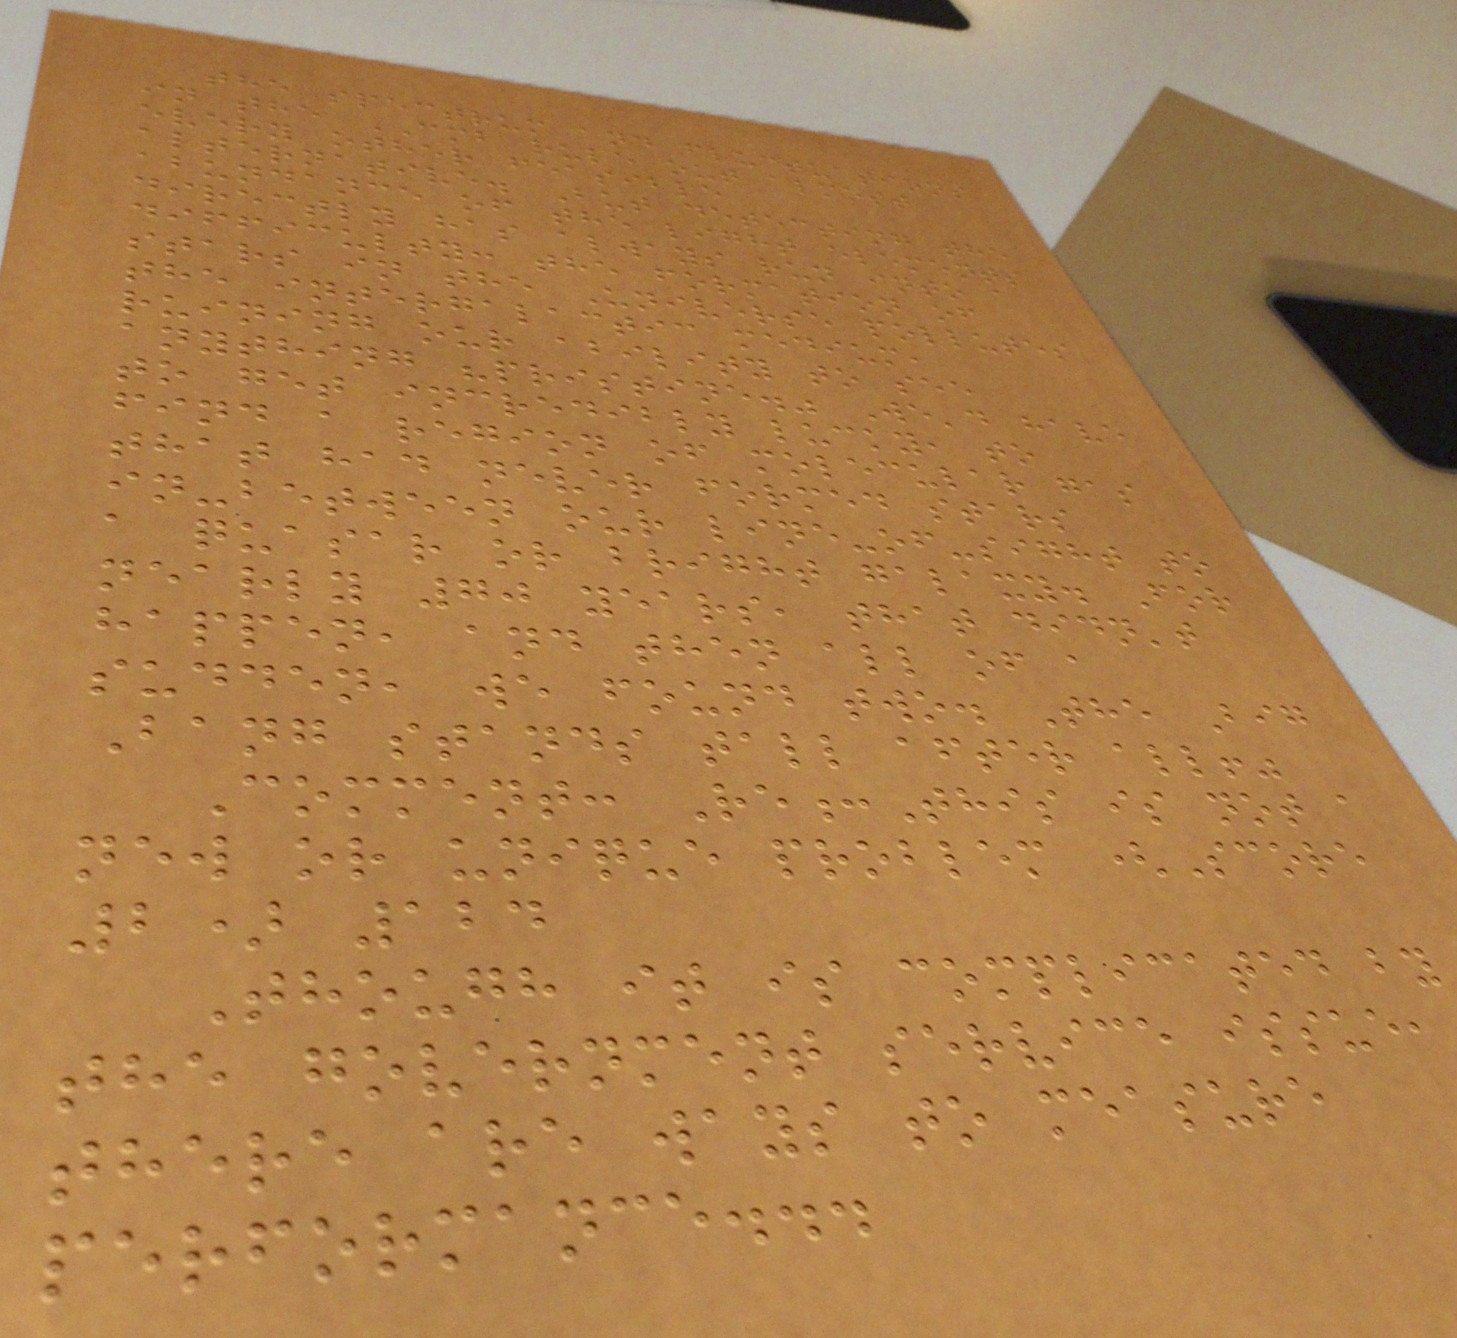the spectrum and fluctuations
in the CMB rule out almost
every other feasible
alternative. But detecting the
abundance of the light elements
directly has always run into a
difficulty: the formation of
stars in the Universe pollutes
the intergalactic medium,
ruining our ability to see
anything "pristine." We'd have
to get incredibly lucky, to
find a region of molecular gas
that had never formed stars
in-between our line-of-sight to
a quasar or bright galaxy. For
nearly 70 years, that didn't
happen, and then all of a
sudden, we found two. The Big
Bang stands tall after all!"
Comment: Re:This is not a
new or unique problem (Score
2) 124
Though it is complicated by
the government service issue,
there are ways to measure
performance...
